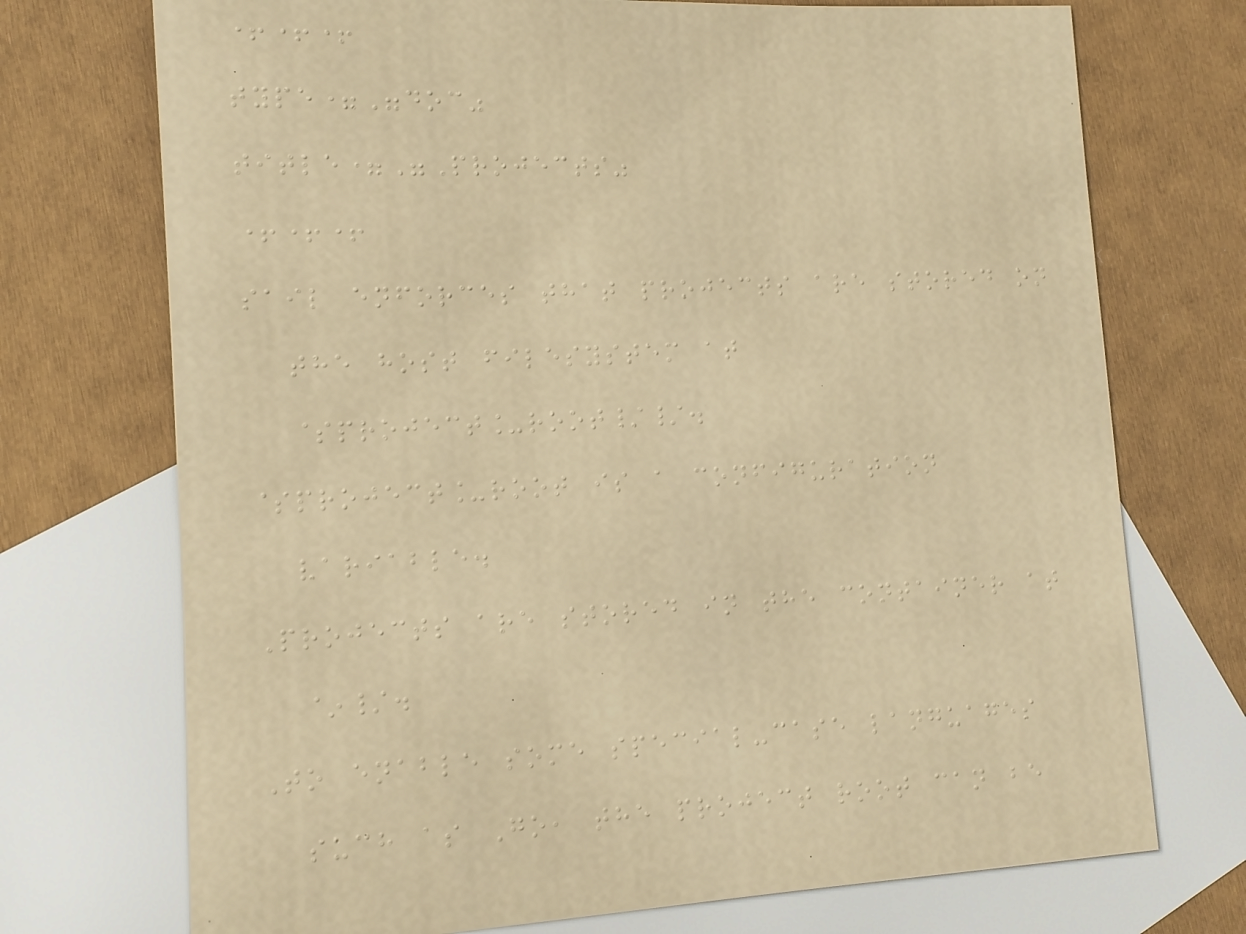+++
type="doc"
title="Projects"
+++
sail enforces that projects are stored on
the host filesystem at
$project_root//.
$project_root is a configuration
variable.
Projects are stored in the container at
~/.
To enable some special-case languages
such as Go, the project root can be
